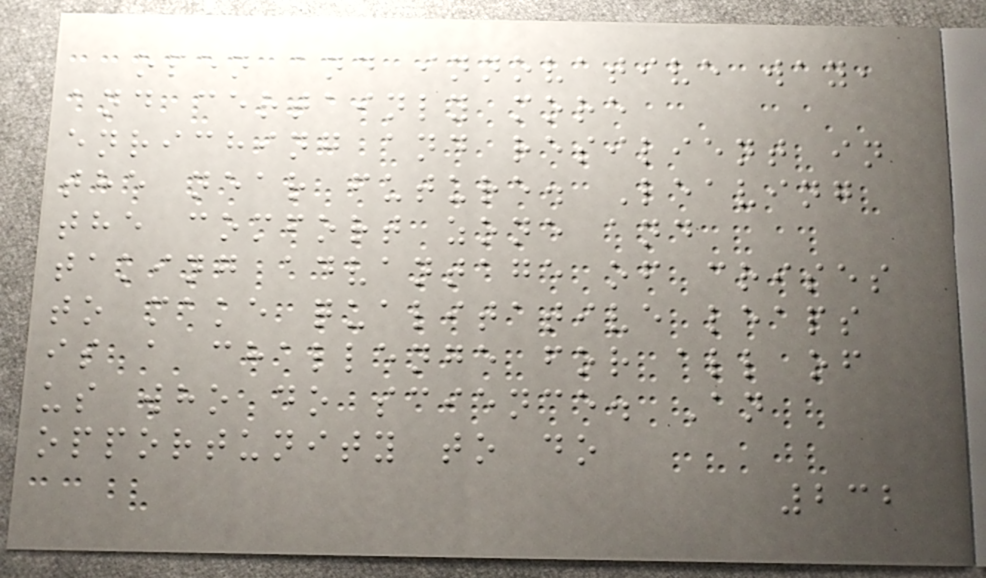open and innovative way,
and certainly more
enriching and resilient in
the near future. Leaving
the comfort zone and
taking advantage of crises
to make qualitative leaps
is a challenge for all of
us who do science. An
opportunity to do
232
